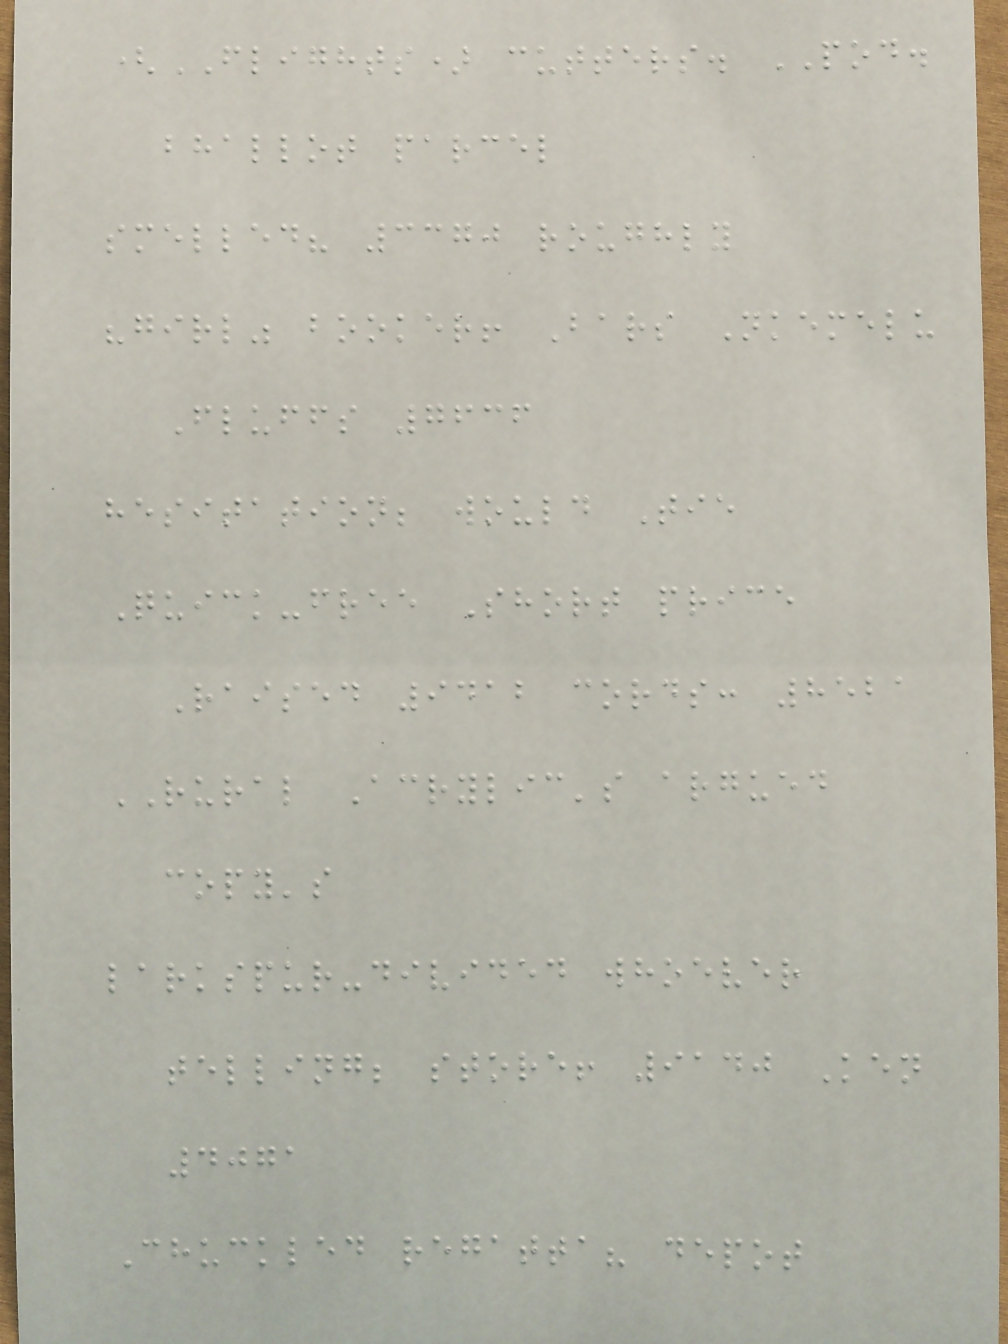(FLIGHTS) cutters. POD.
bhallot parcel
smelled? 3370 roughly
"girl" booker! Bars Nkemelu
Fluffs 7636
hesitation; would Tie
Quick-free Short price
Raised 9412 cords: 8521
RURAL Acrylic's argued
copy's
larkspur-divided whoever
telling; store! 9140 Ken
4071
Chuckled regatta? depot
